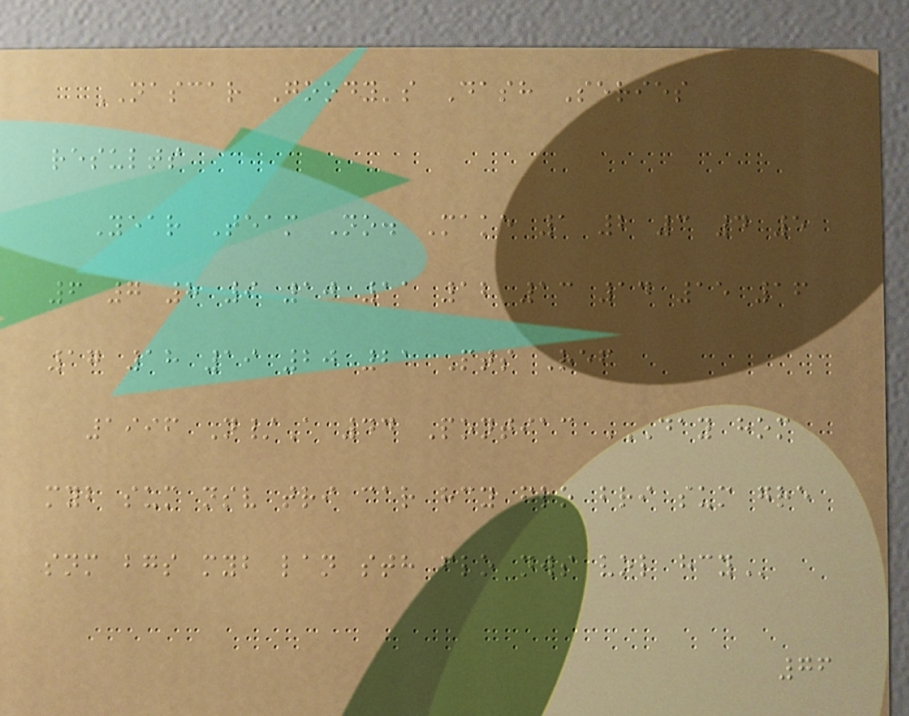NASCAR Goody's Dash Series
results
Year Team No. Make 1 2 3 4 5
6 7 8 9 10 11 12 13 14 15 16
17 18 19 20 21 Pts Ref
1996 N/A 44 Pontiac DAY HOM
MYB SUM NSV TRI CAR HCY FLO BRI SUM GRE
SNM BGS MYB LAN STH FLO NWS VOL HCY
76
